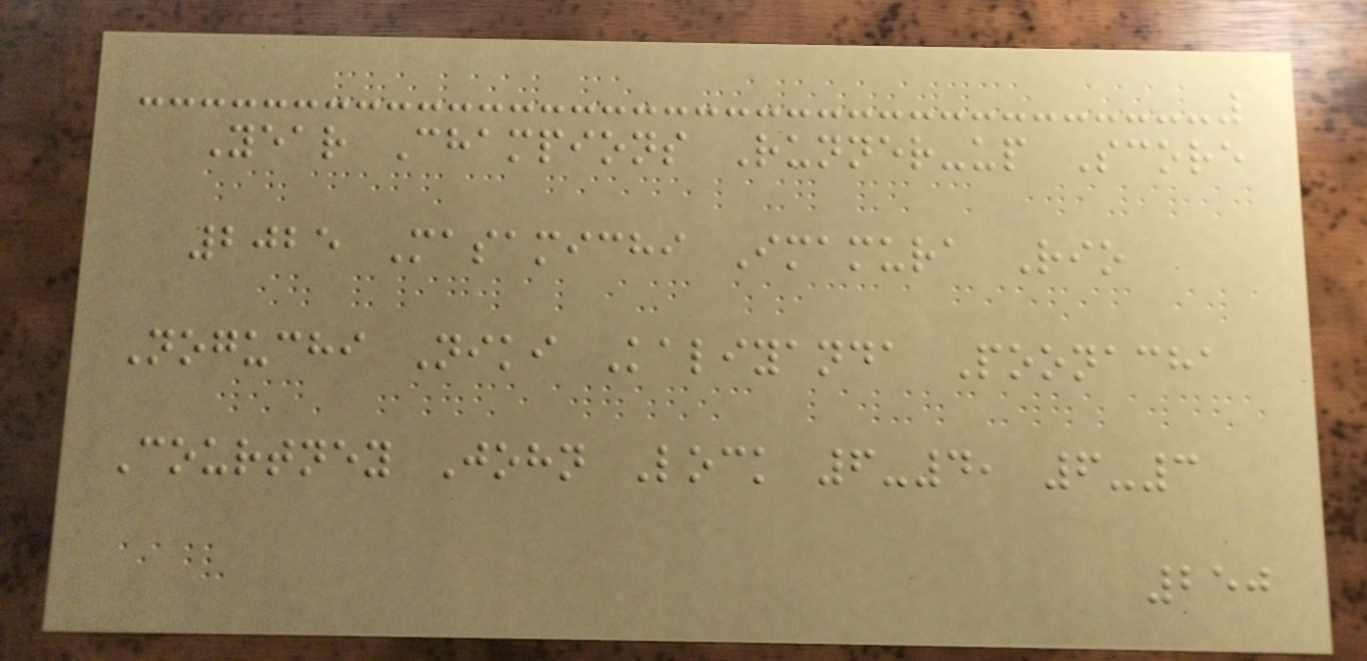Year Champions Runner-up Score
2025 Masamichi Imamura Rio
Noguchi Niki Kaliyanda Poonacha
Courtney John Lock 6-4, 6-3
250
